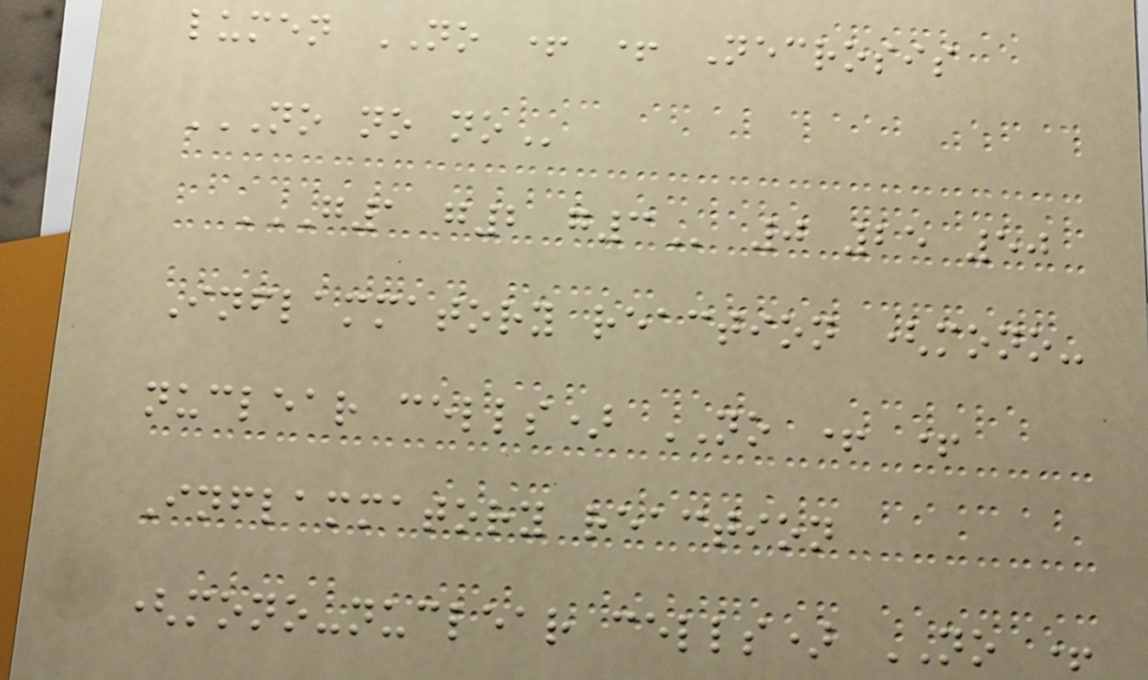lumen NO + + Necrosis
NO NO NO
G1 G2 G3 0 25 50
Inflammatory reaction (mono-
nuclear cells) NO + +
Inflammatory reaction
(mono-nuclear cells) NO +
